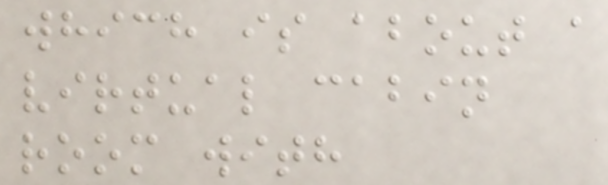which is about a
virtual cabin
room with
